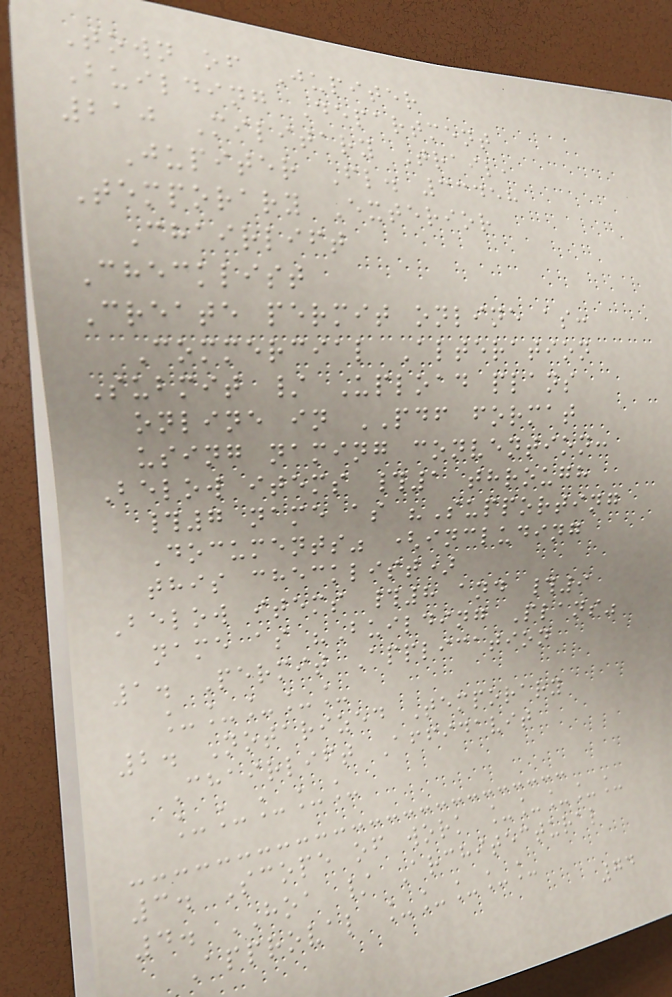Town of Jupiter
Building Department
210 Military Trail,
Jupiter Fl. 33458
Temporary Exterior
Chairlift
Checklist
Create permit online as:
Commercial Alteration
Submit / Upload plans
online in PDF format
using naming convention:
Below items #1 through
#7 name as "Supporting
Documents" (including
this checklist)
Below items #8 and #9
name as "Building Plans"
1. Permit Application
_____
2. Notarized Temporary
Chairlift Affidavit
_____
3. Scope of work _____
4. HOA / Architectural
Approval _____
74
